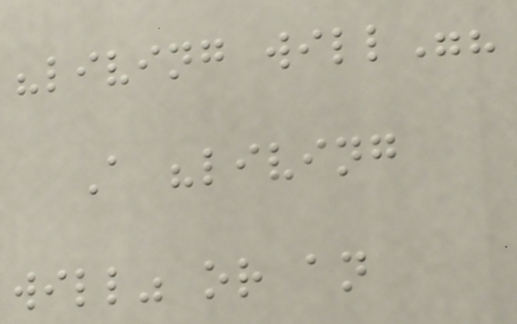"living will"?
A "living
will" or an
